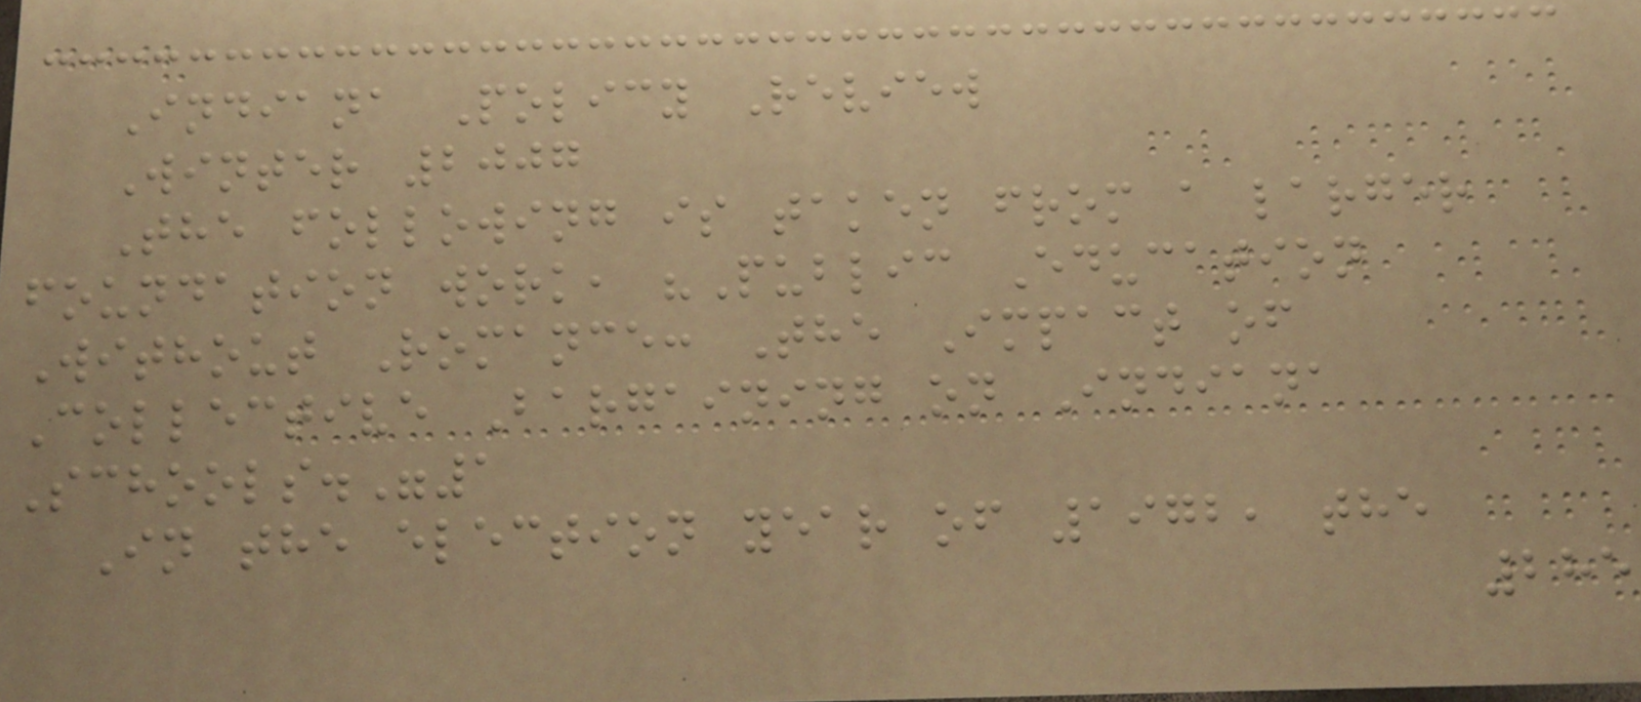Indiana Policy Review
Winter 2007
The following is taken from a larger
foundation work, "Public Education
Without Romance: The Impact of
Collective Bargaining on Indiana
Schools."1
In the election year of 1972, the
285
